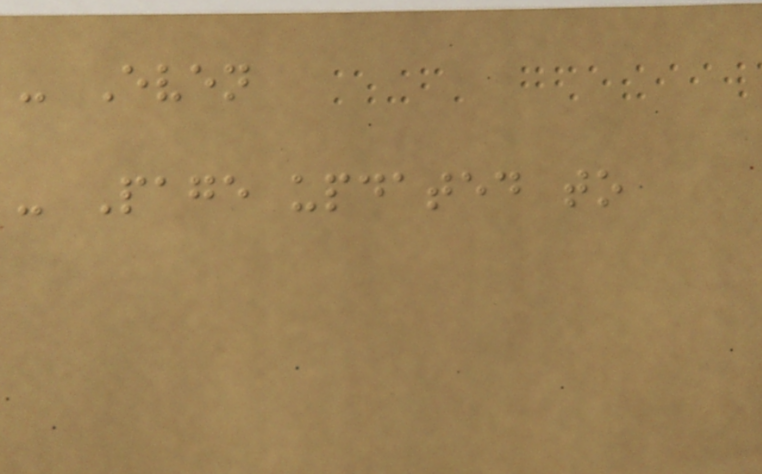- Even
- Page updated to
